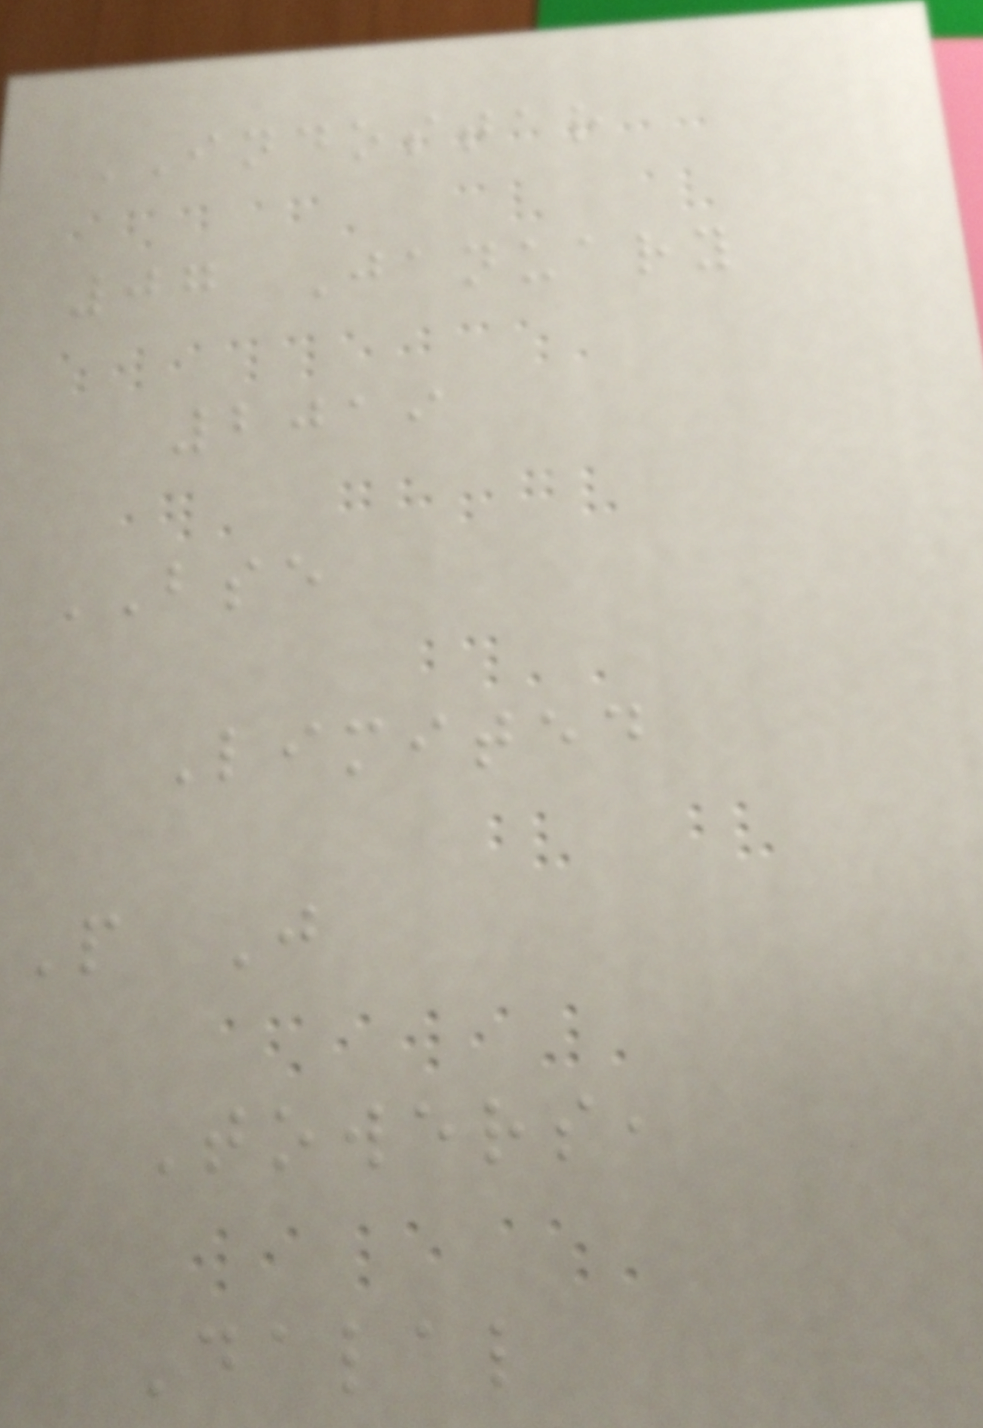INDOSTAR
07 January
2019
BSE
Limited
P J
Towers,
Dalal
